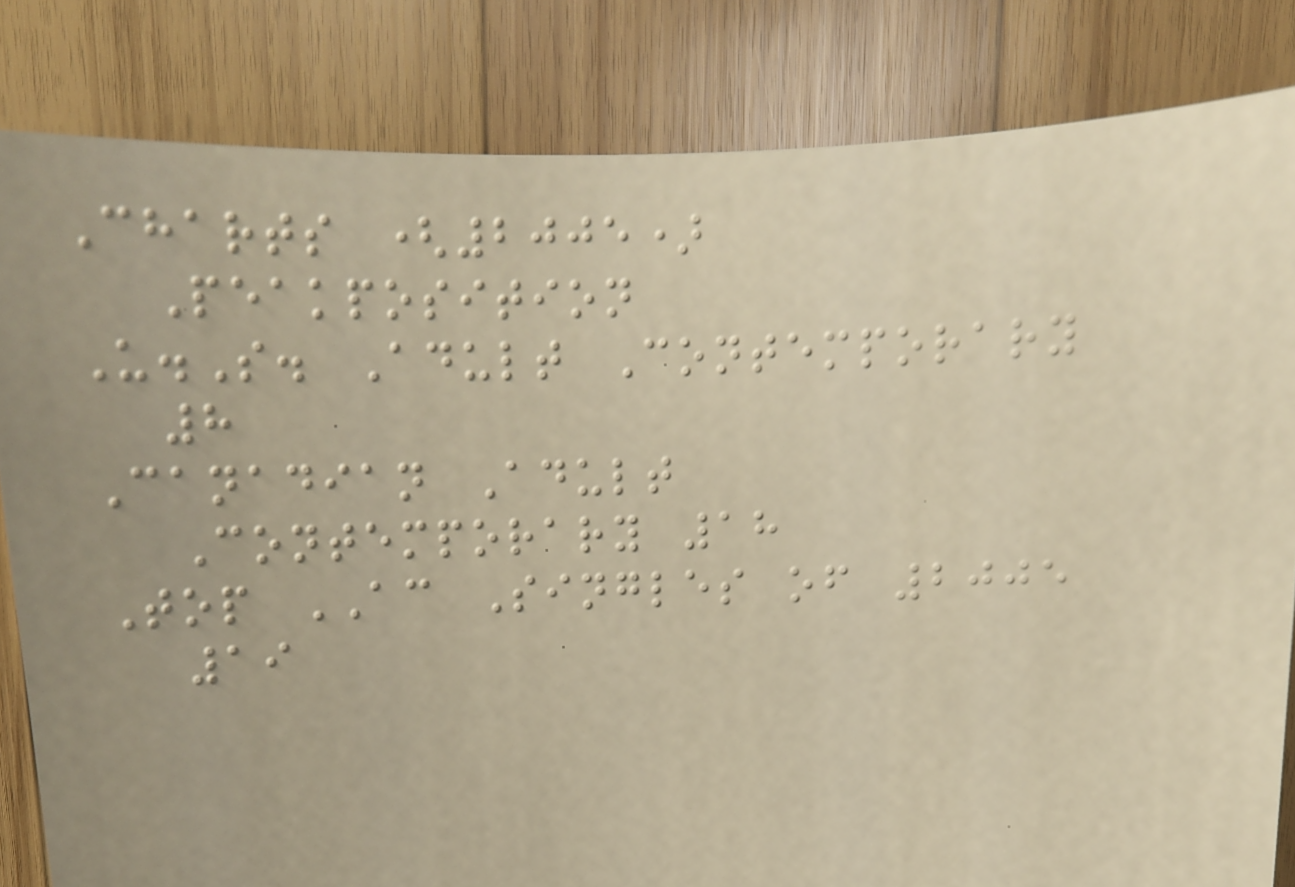Charts (2005)
Peakposition
U.S. Adult Contemporary
8
Canadian Adult
Contemporary 18
Top AC Singles of 2005
19
